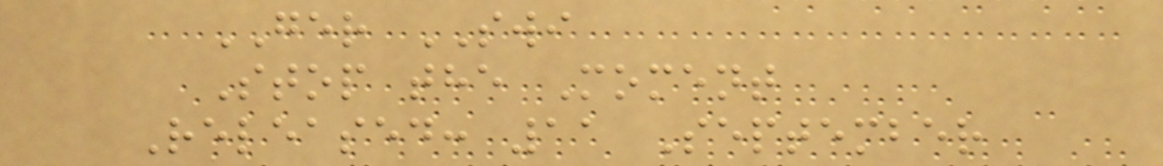GER SWI
Stop the Moment
Released: 11 September
